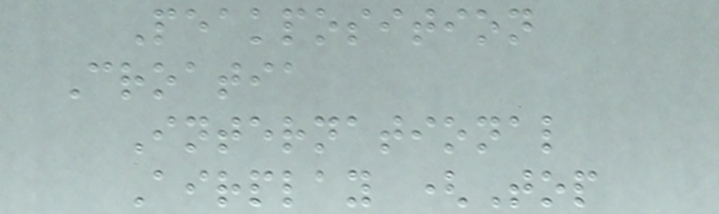Peakposition
Croatia
International
Airplay (Top
